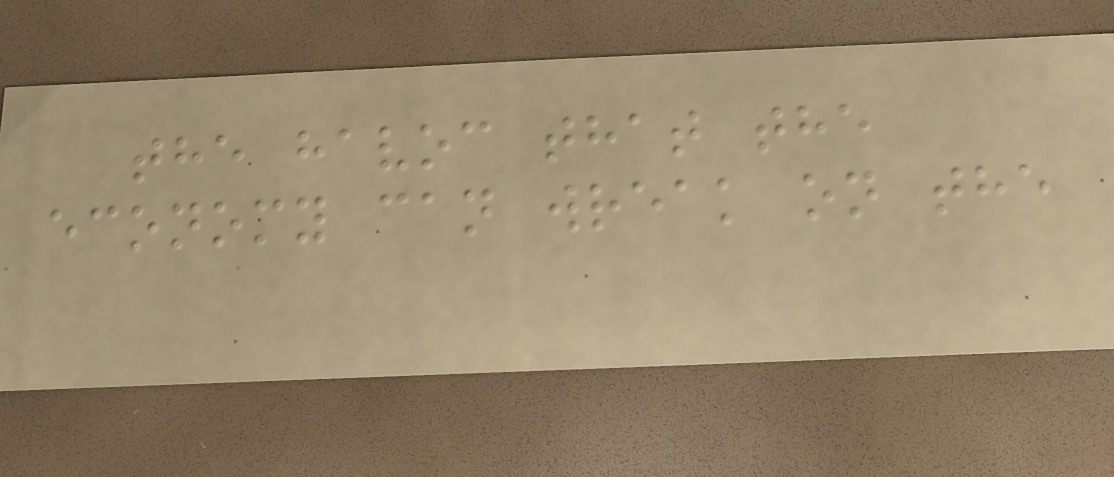the havoc that the
economy can wreak on the
